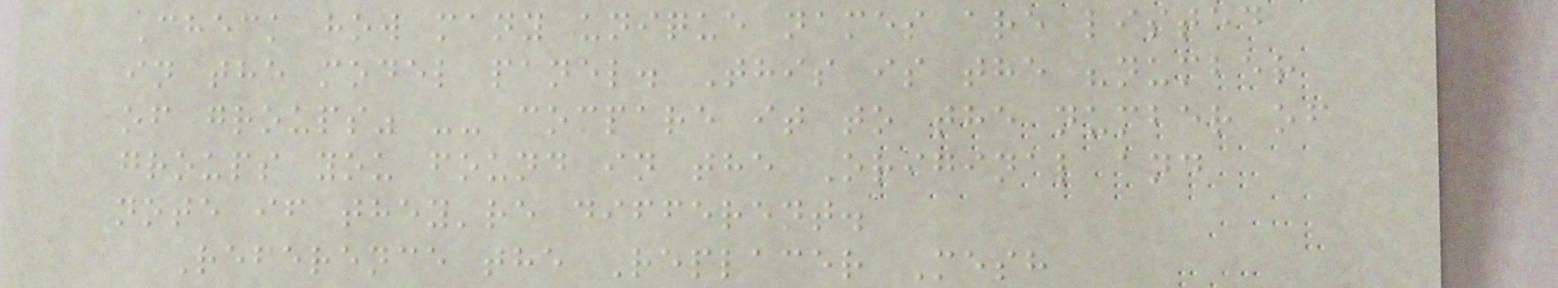Check how many unique names are listed
in the model panel. This is the "number
of groups" -- compare it to the number of
groups you found in the Original and
note if they're different.
Reference the Replacer Mesh
